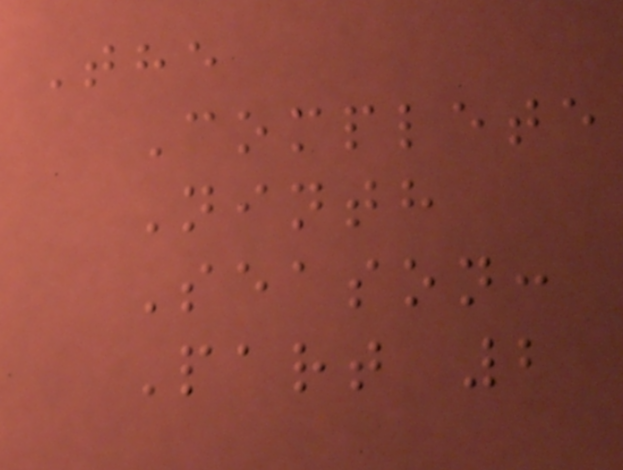The
Complete
Ninth
Season:
Part 2
